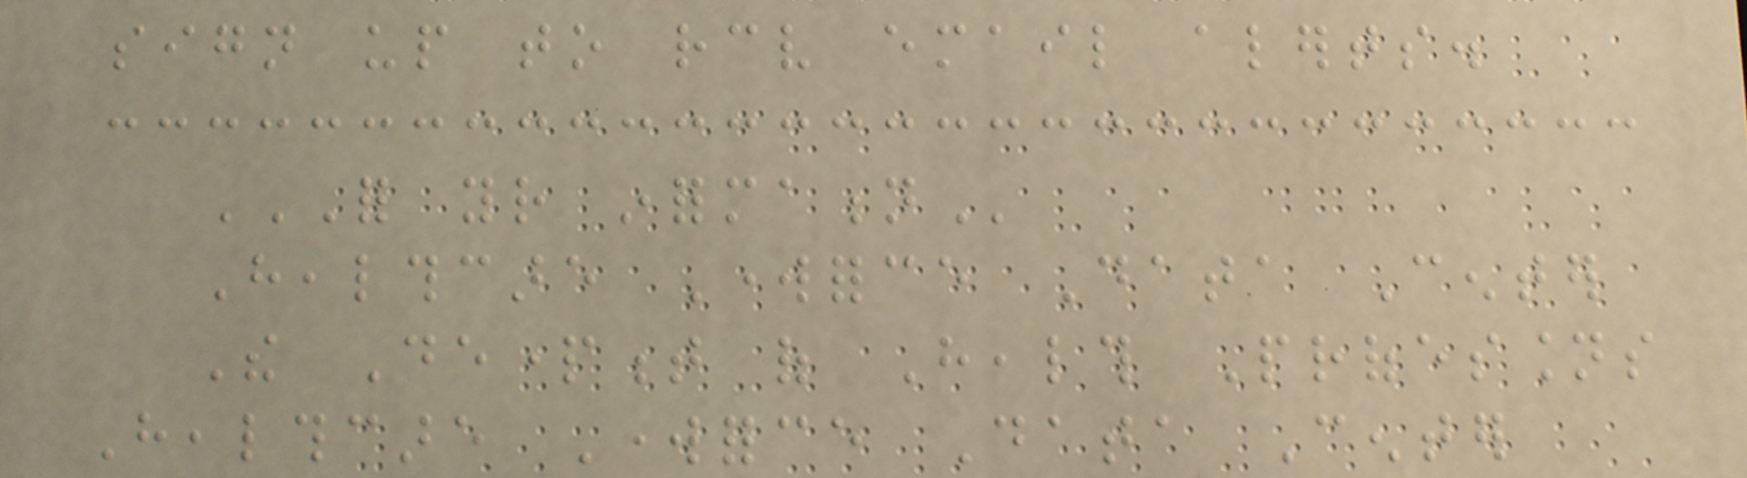sign up to receive email alerts.
FOR YOUR INFORMATION
Healthcare Workforce Data Center
The Department of Health Professions
Healthcare Workforce Data Center
